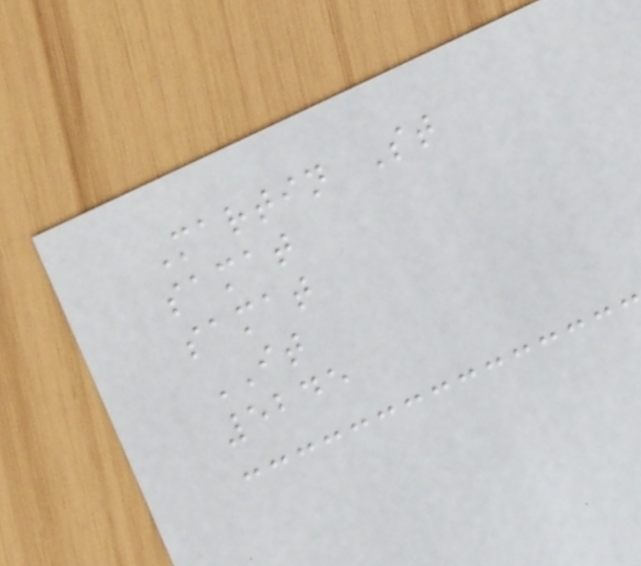Martin St
samat
samat
IT
5245
